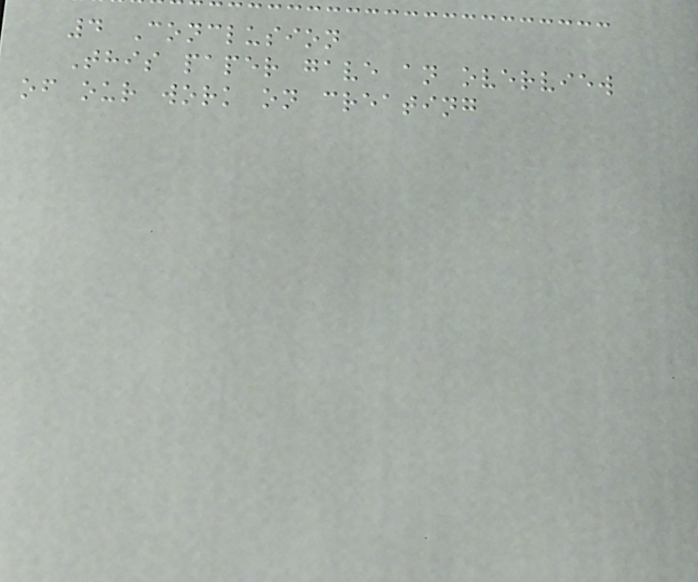4 Conclusion
This paper gave an overview
of our work on creating
